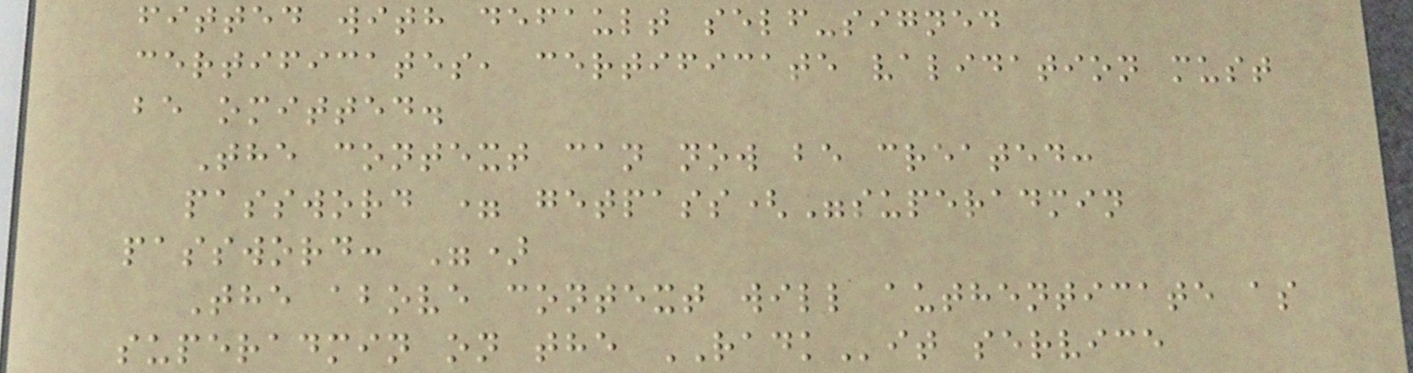fitted with default self-signed
certificates, certificate validation must
be omitted.
The context can now be created:
password = getpass("superadmin
password: ")
The above context will authenticate as
superadmin on the RADKit service
